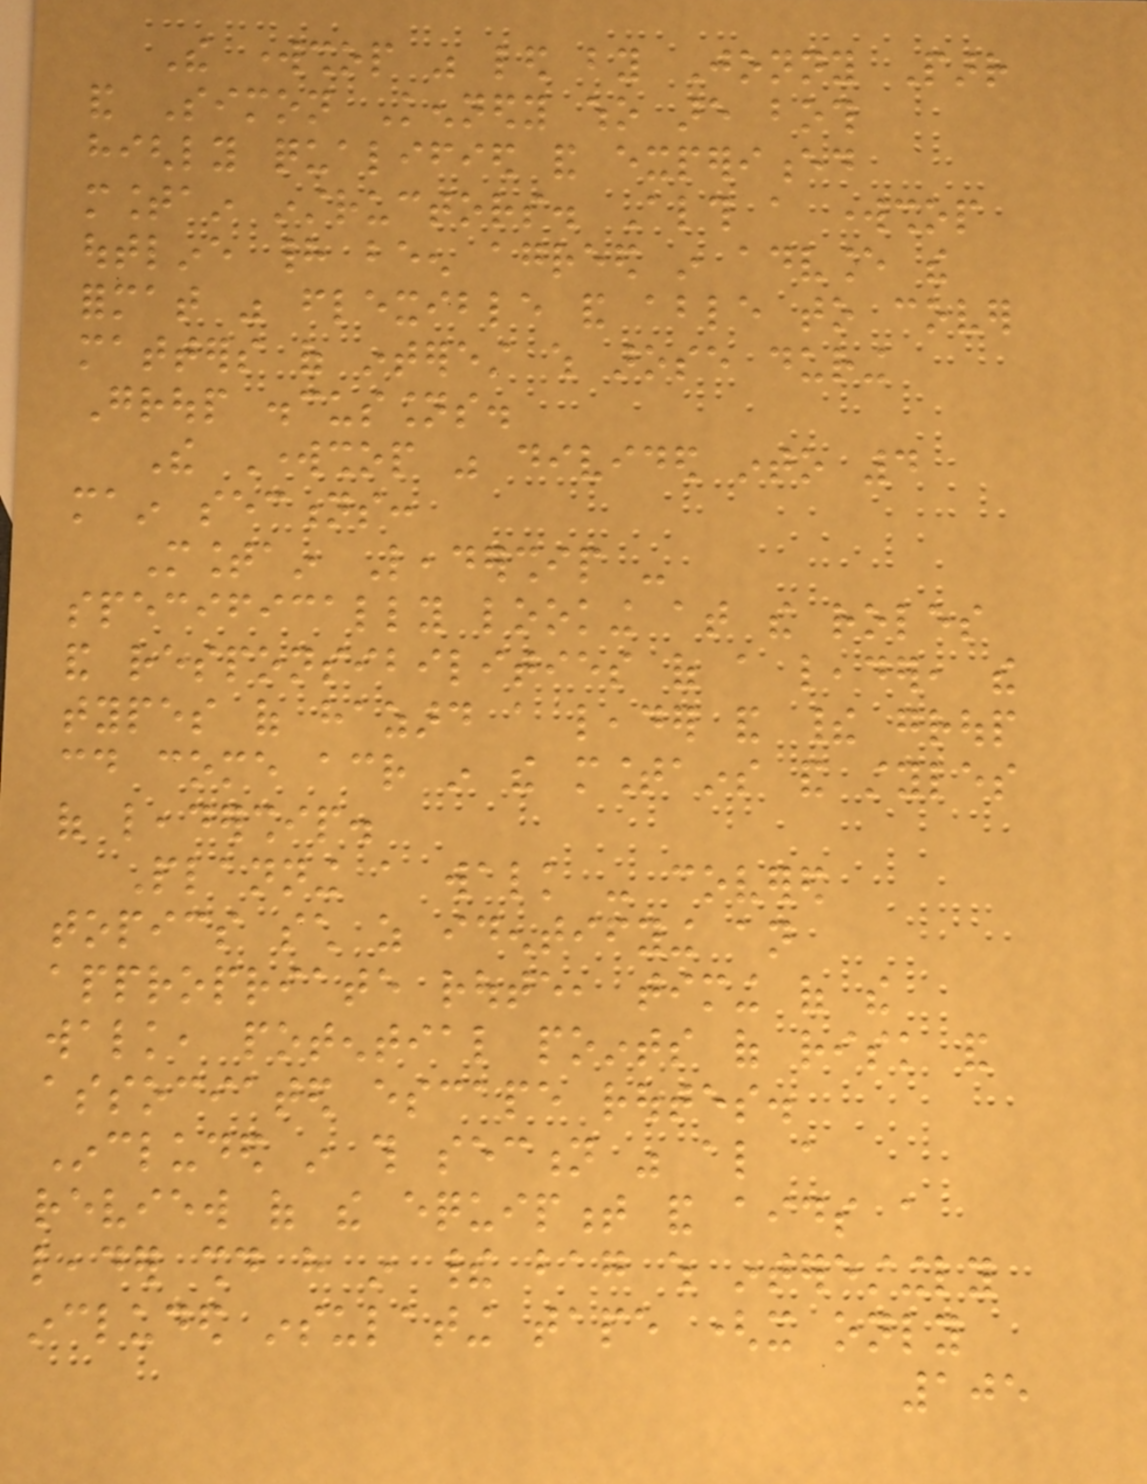The workshop was led by Jonny Parr
and Simon Kennedy who are both
highly qualified and experienced
mountain instructors. Although a workshop
outline had been agreed in advance the
format was flexible and able to cover
matters of interest which arose during
Group discussions.
The Workshop was divided into 4
main sections:
Mountain Leadership -
specifically looking at the roles
and responsibilities of a leader, the
types of hazard a leader and their group
could come across in the mountains and styles
of leadership.
Planning a walk - covered
topics such as identifying an
appropriate route, timing of the
walk, potential points of risk and
associated escape routes.
Included in this section was also a
review of the equipment and aids a
leader should have in their bag which interestingly
included insulating tape (it only
105
